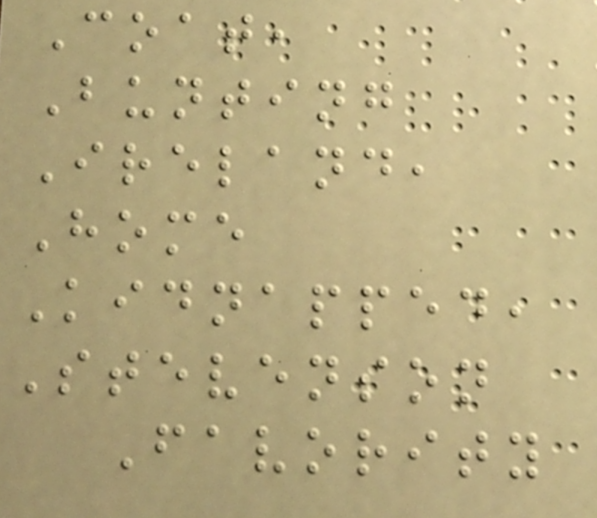Coat,
Bunting
Ireland,
Home
Kidnapped,
Stevenson
Favority
